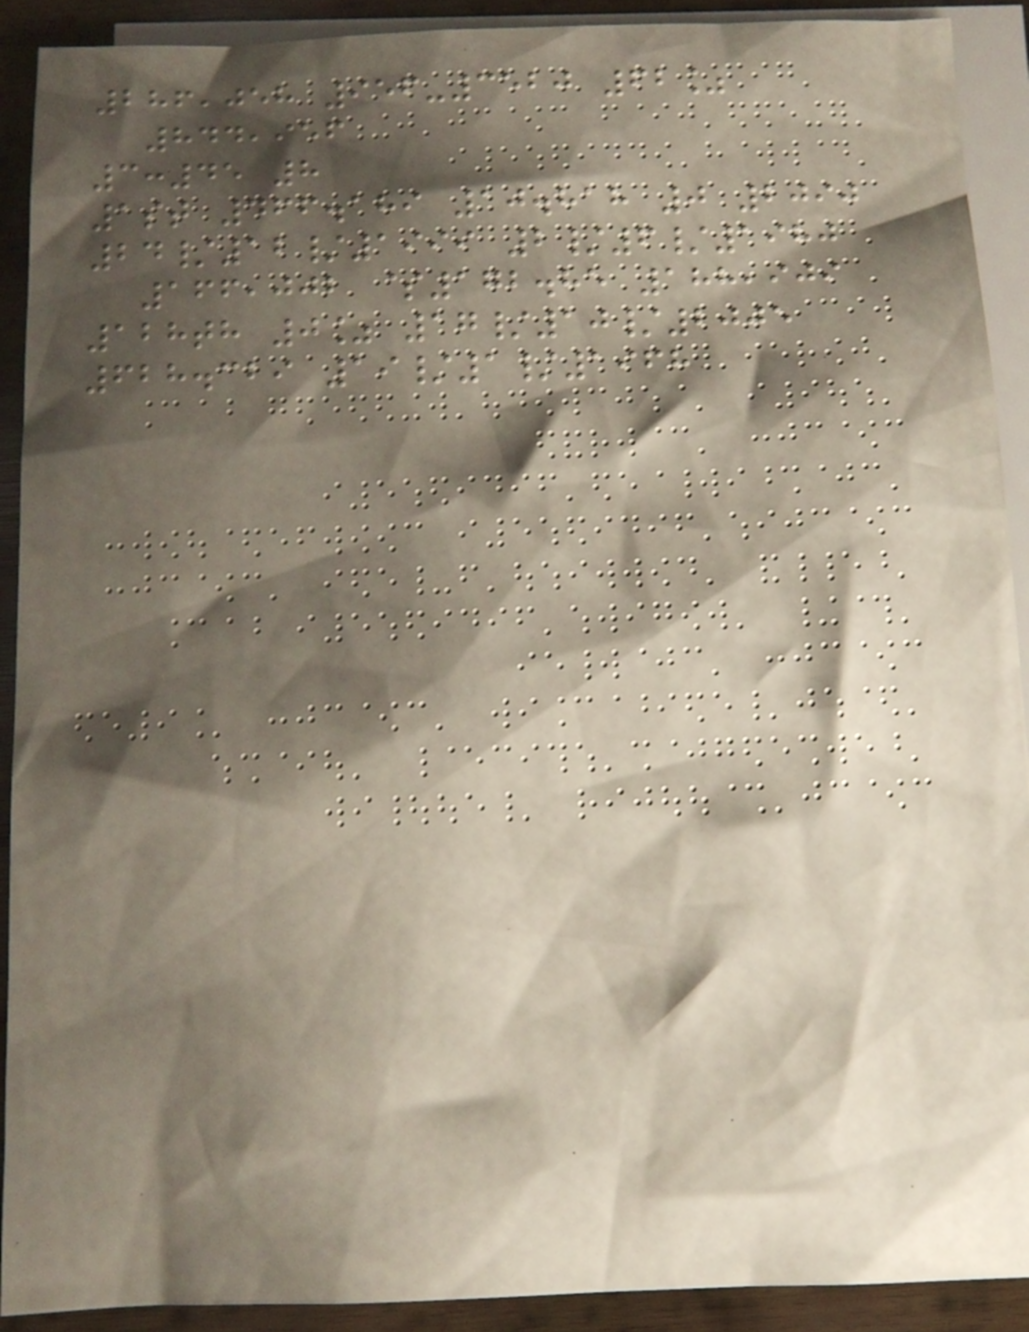286,058 956-3520 62%
844,956
3:45 8
1st 466.189 10.818 0 2090
24/12/1999 2/6/1980
166,002 $172.85 188,909
128th 0% 17/10/2005
628.329 19/1/1968
